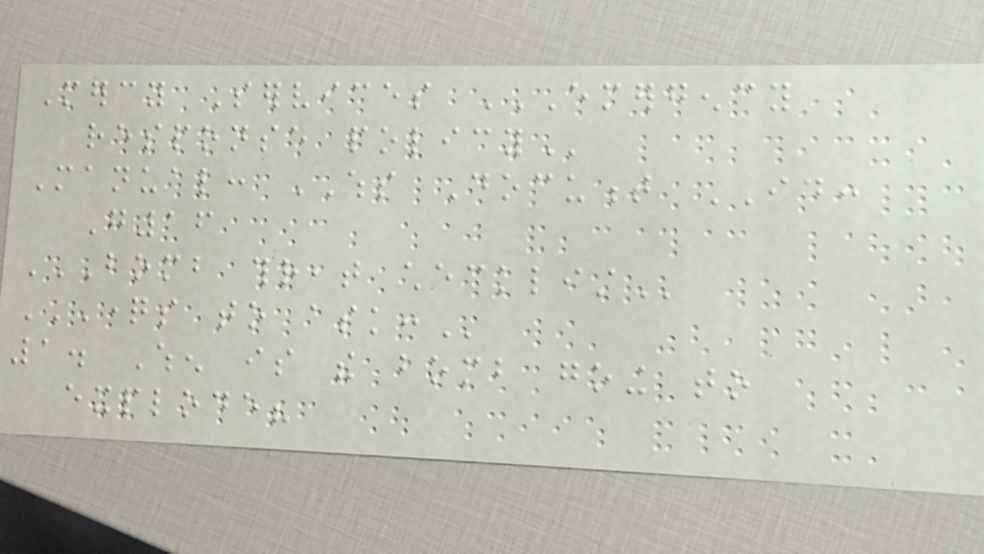Mercy Services EMERGENCY
RESPONSE POLICY
Manual: WHS Document ID:
G16
BOMB THREAT CHECKLIST
QUESTIONS TO ASK:
1. When is the bomb going to
explode?
